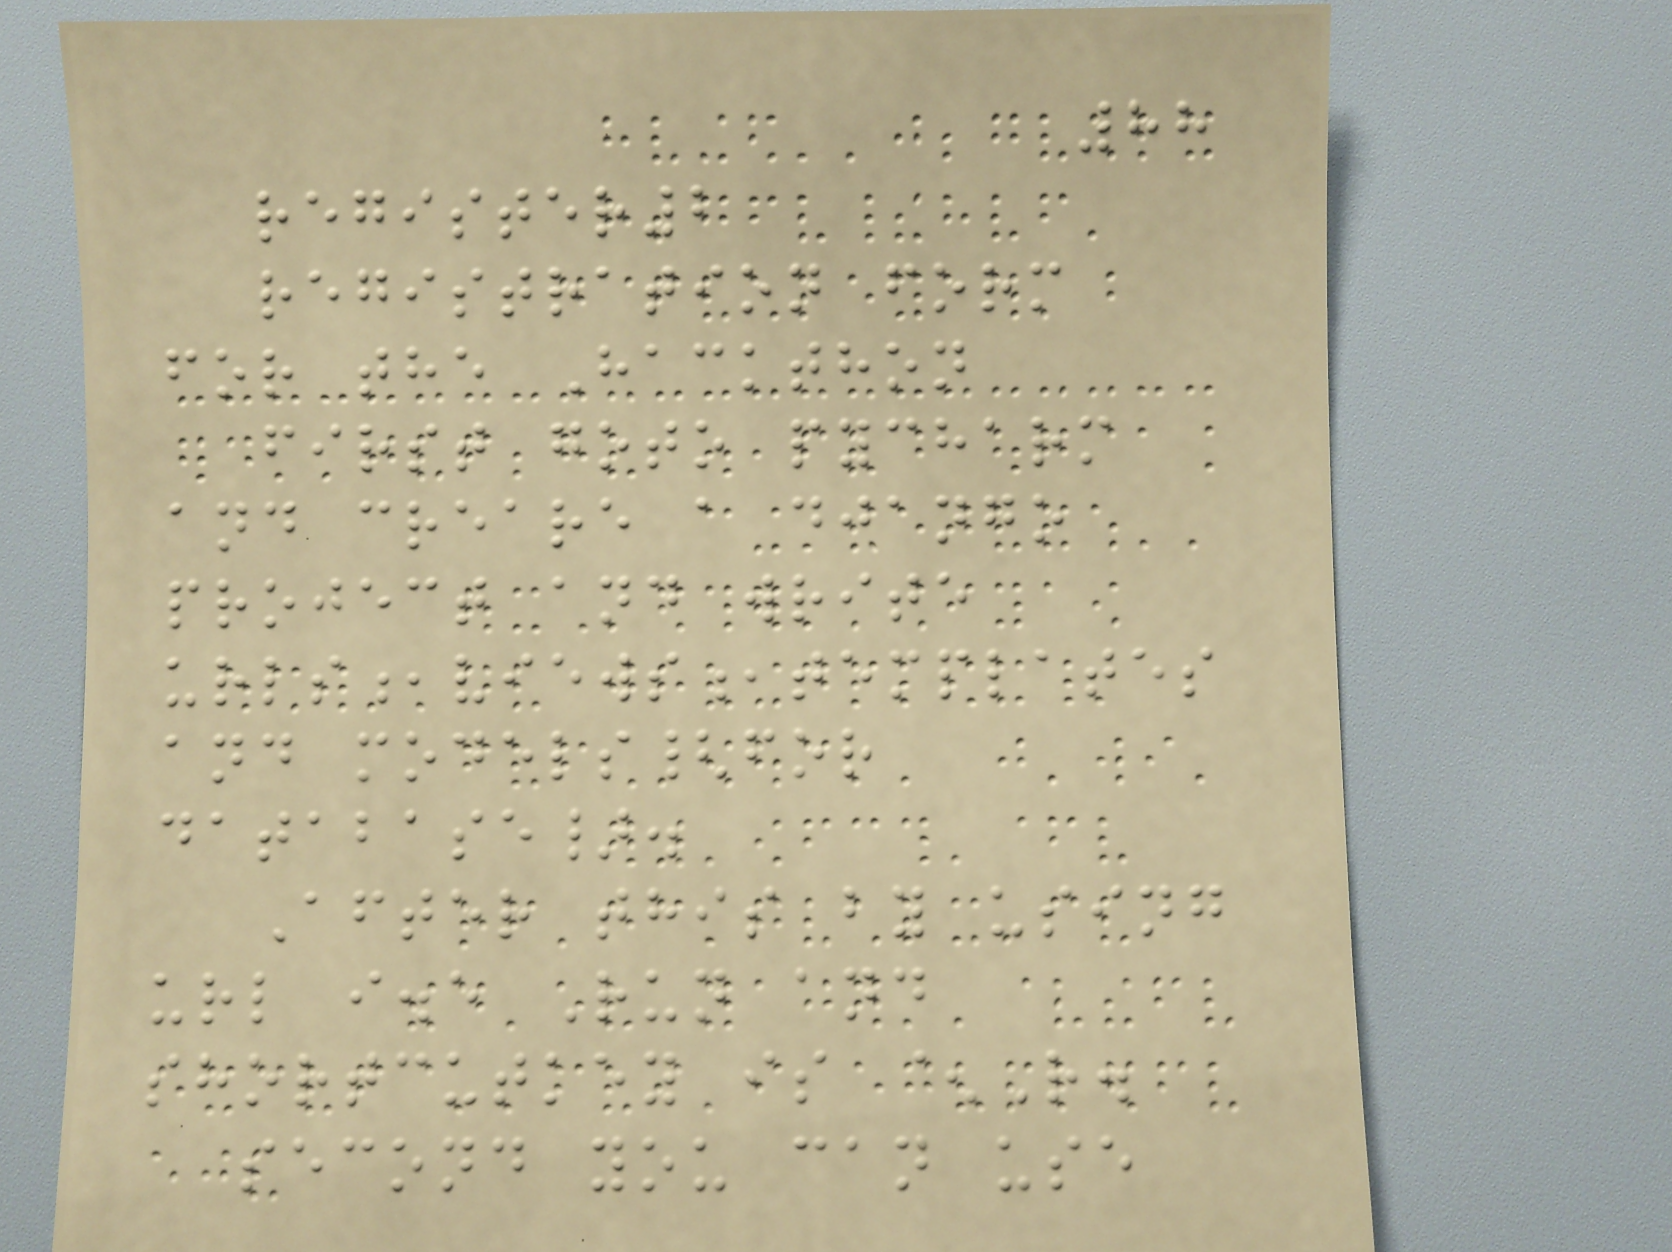88
register2
registration form
for the Hackthon
first goto pycharm
and creare a django
project and write
urls,views,templates
and models{for
database}.
After this by using
url i.e Run and
shortcutkey is ^R.
second you can use
